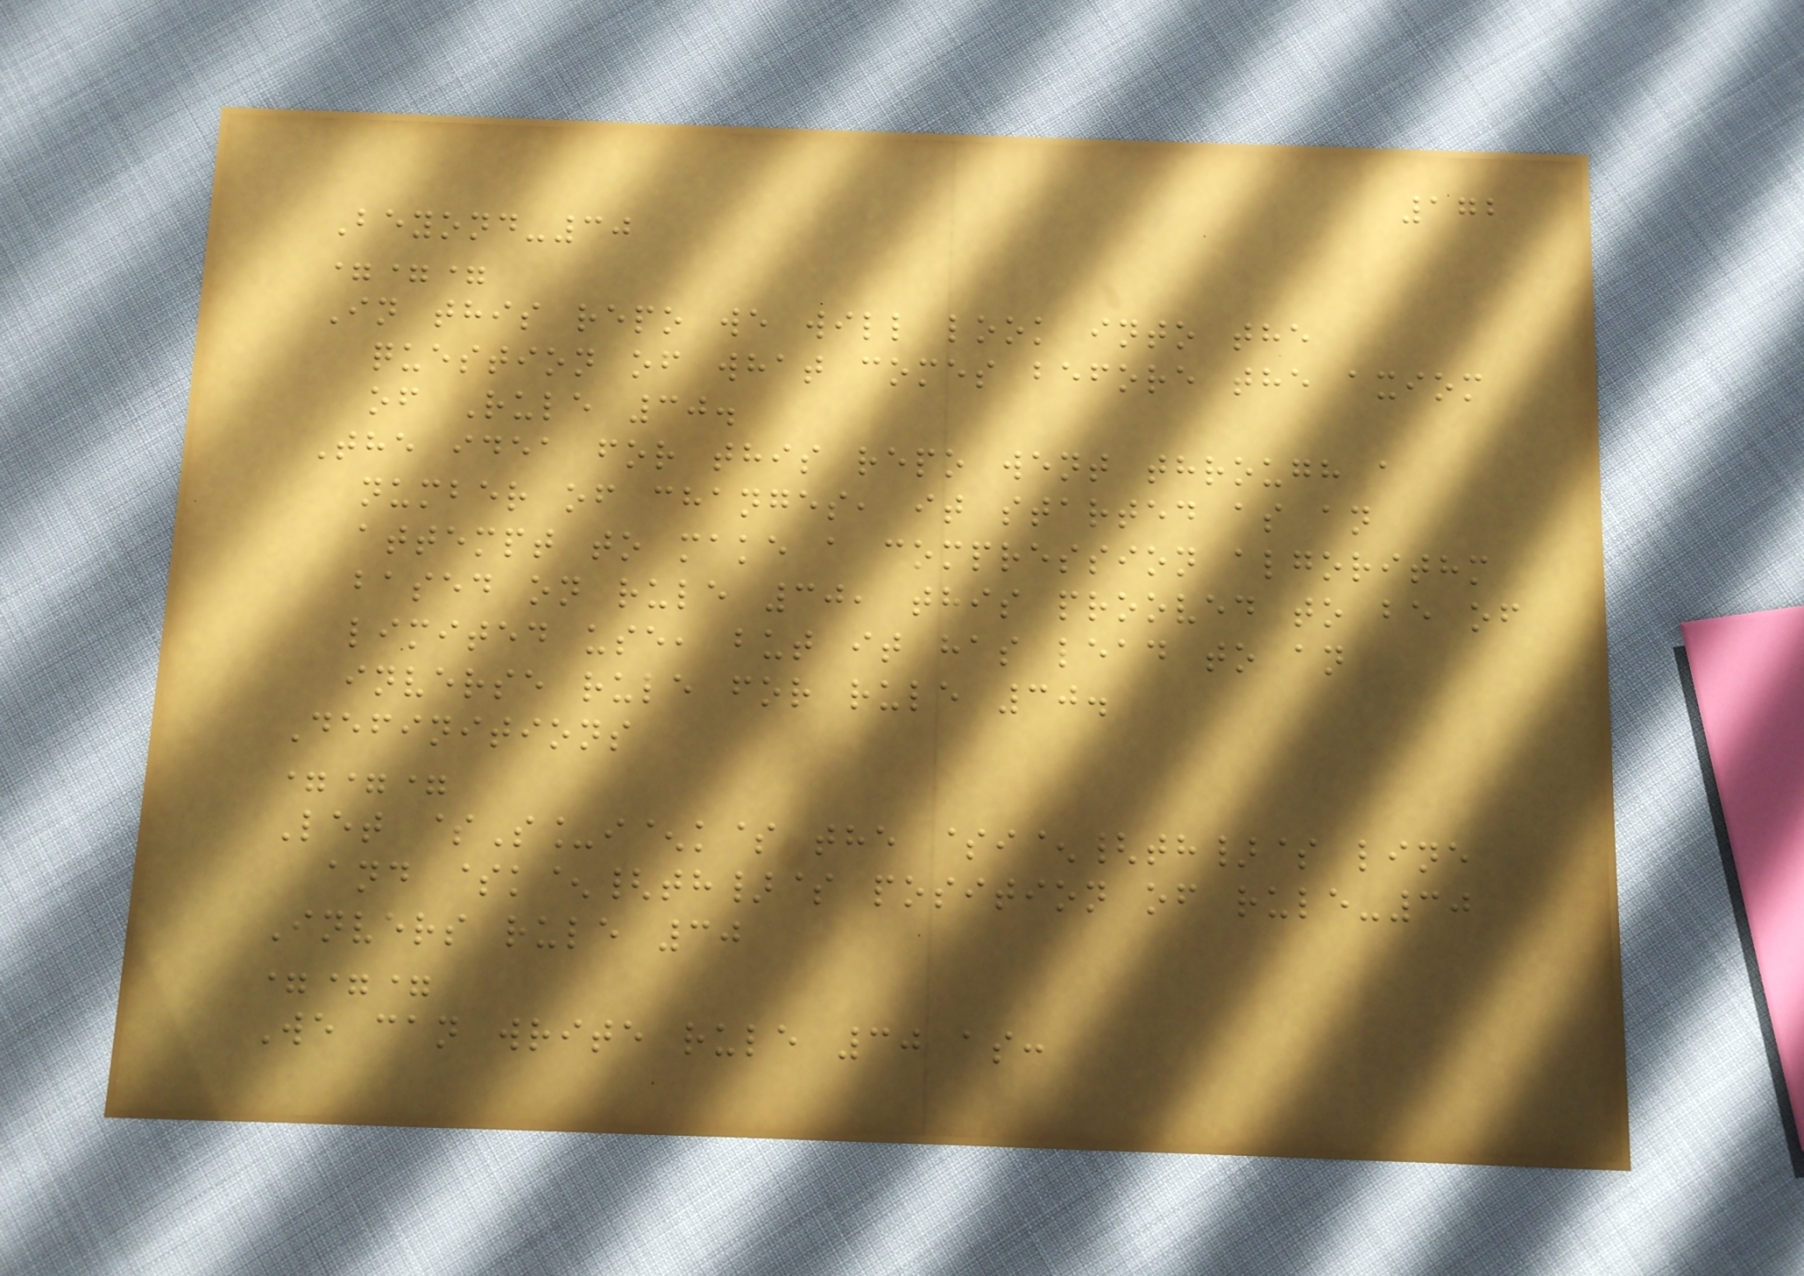172
Beyond-30
===
In this repo we will look into the
question of what comes before the axiom
of Rule 30.
The idea for this repo went through a
number of changes, it started as an
attempt to make a compression algorithm
based on rule 30, this prooved to be of
limited use, but it has lead to an
inverse rule for rule 30.
Definitions
===
Let $S_i^k$ the $i^{th}$ line
and $k^{th}$ position of rule-30
Invers rule 30
===
We can write rule 30 as:
